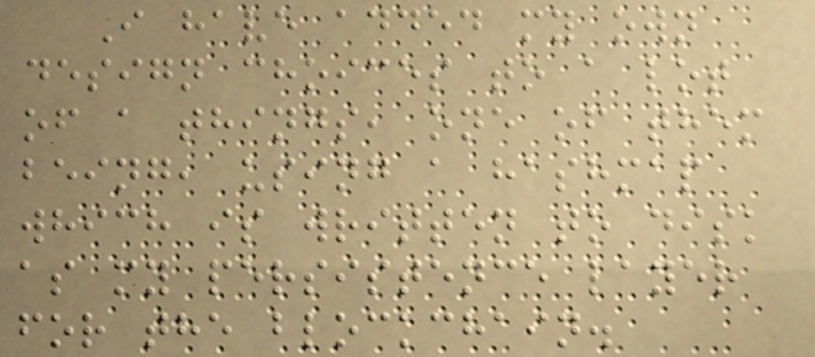I have added my own
design choices to a lot
of a things, one of them
being, using a hashmap
which is written to disk
as my persistence layer
for the blockchain.
